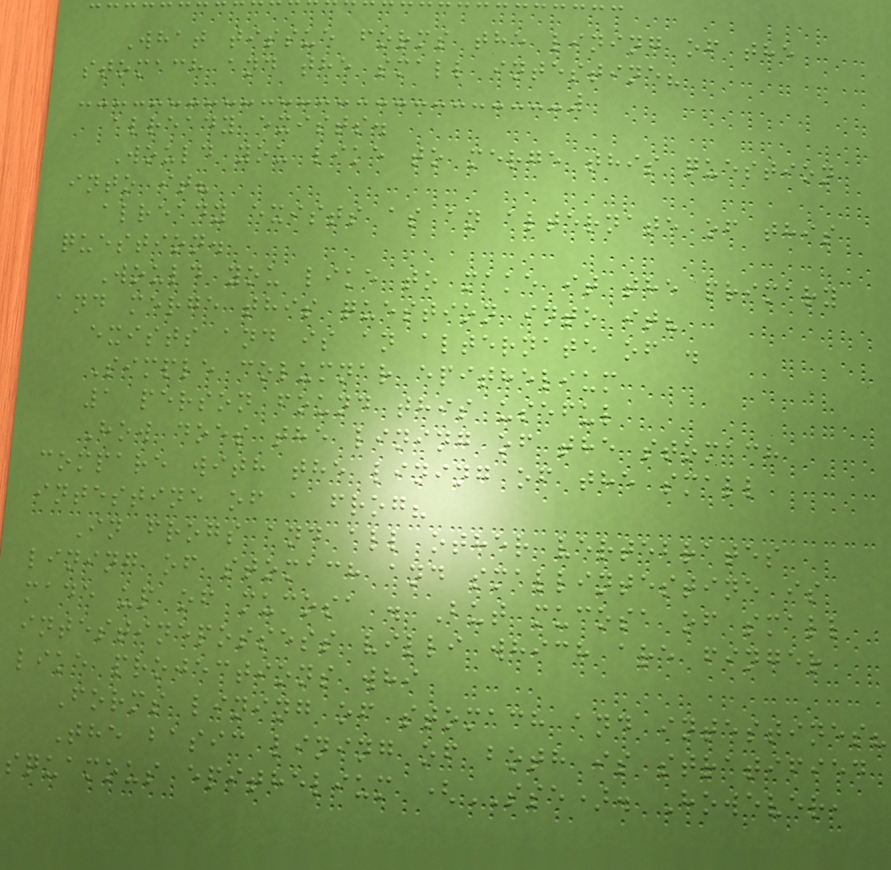What tissue forms the lining of the
stomach and the small intestine?
already exists.
Would you like to merge this question
into it?
already exists as an alternate of this
question.
Would you like to make it the primary
and merge this question into it?
exists and is an alternate of .
Simple columnar epithelium
1 person found this useful
How does the lining of the stomach
compare with the lining of the small
intestine of a frog?
In frogs and all other vertebrates
lining of stomach and smallintestine is
made up of mucosa . But mucosa of small
intestinepossess villi which are finger
like projections whi
Forms lining of stomach and intestines?
The basic lining of both is stratified
squamous epithelium (SSE). However,
